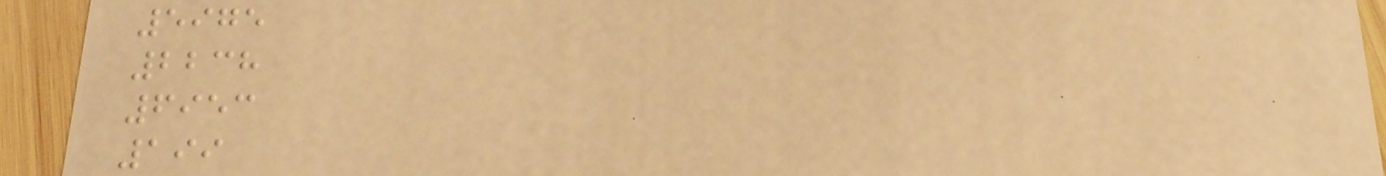5975
2238
6953
199
